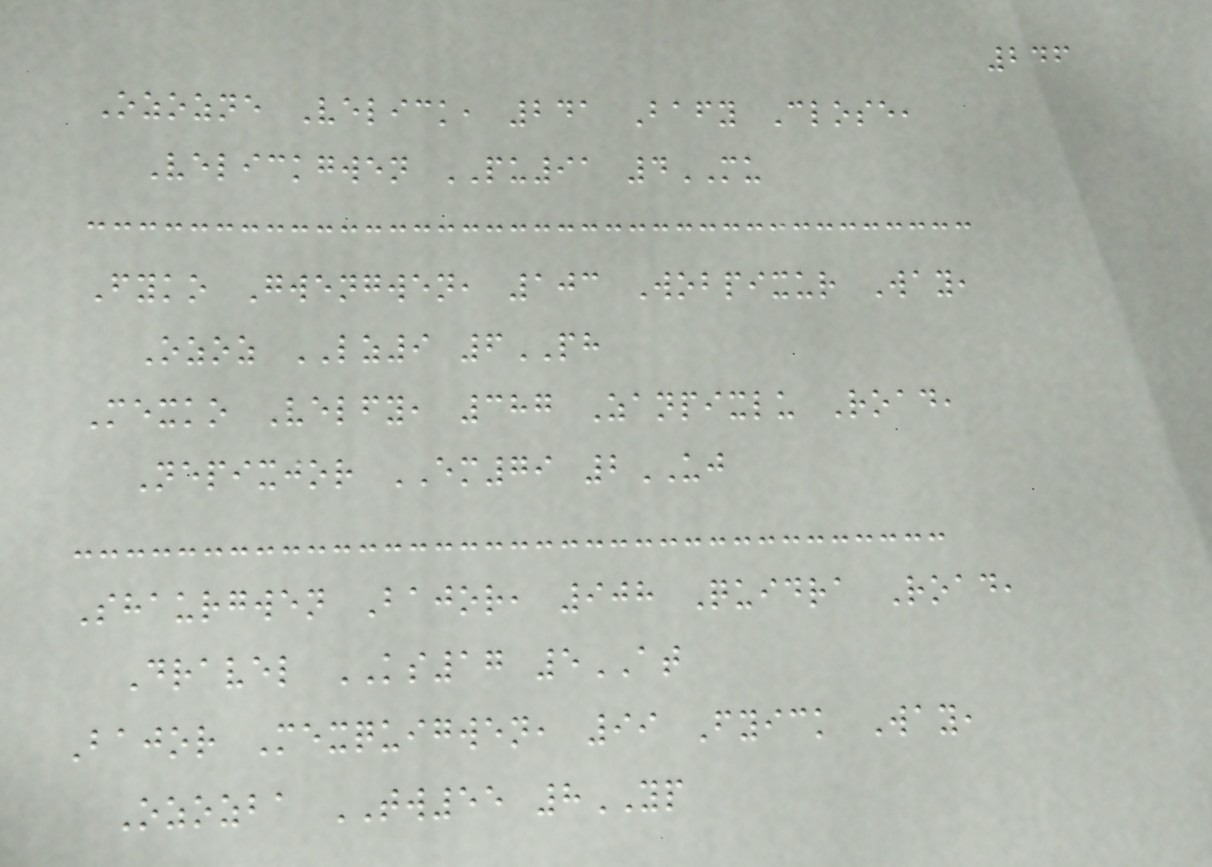246
Ozozne Velick, 241 Bafy Close,
Velickgwen PU91 4MU
Fyko Gwengwen, 103 Wobpixur Way,
Ozoz LZ9 6PH
Mexko Velfy, 387 Zanpixlu Road,
Nepixjor EM79 2UJ
Shaurgwen Bajor, 908 Quidra Road,
Dravel KS17 5AT
Bajor Mexquigwen, 99 Fyick Way,
Ozozba TW55 8YP
